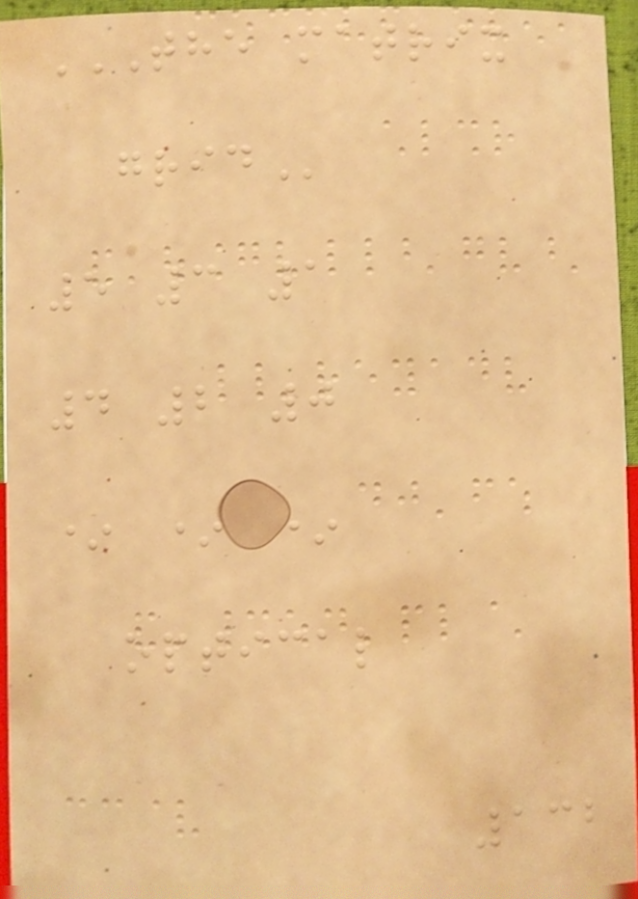THE MATRIX
GRID
5 3 1
4 2 0
* * *
optical
132
